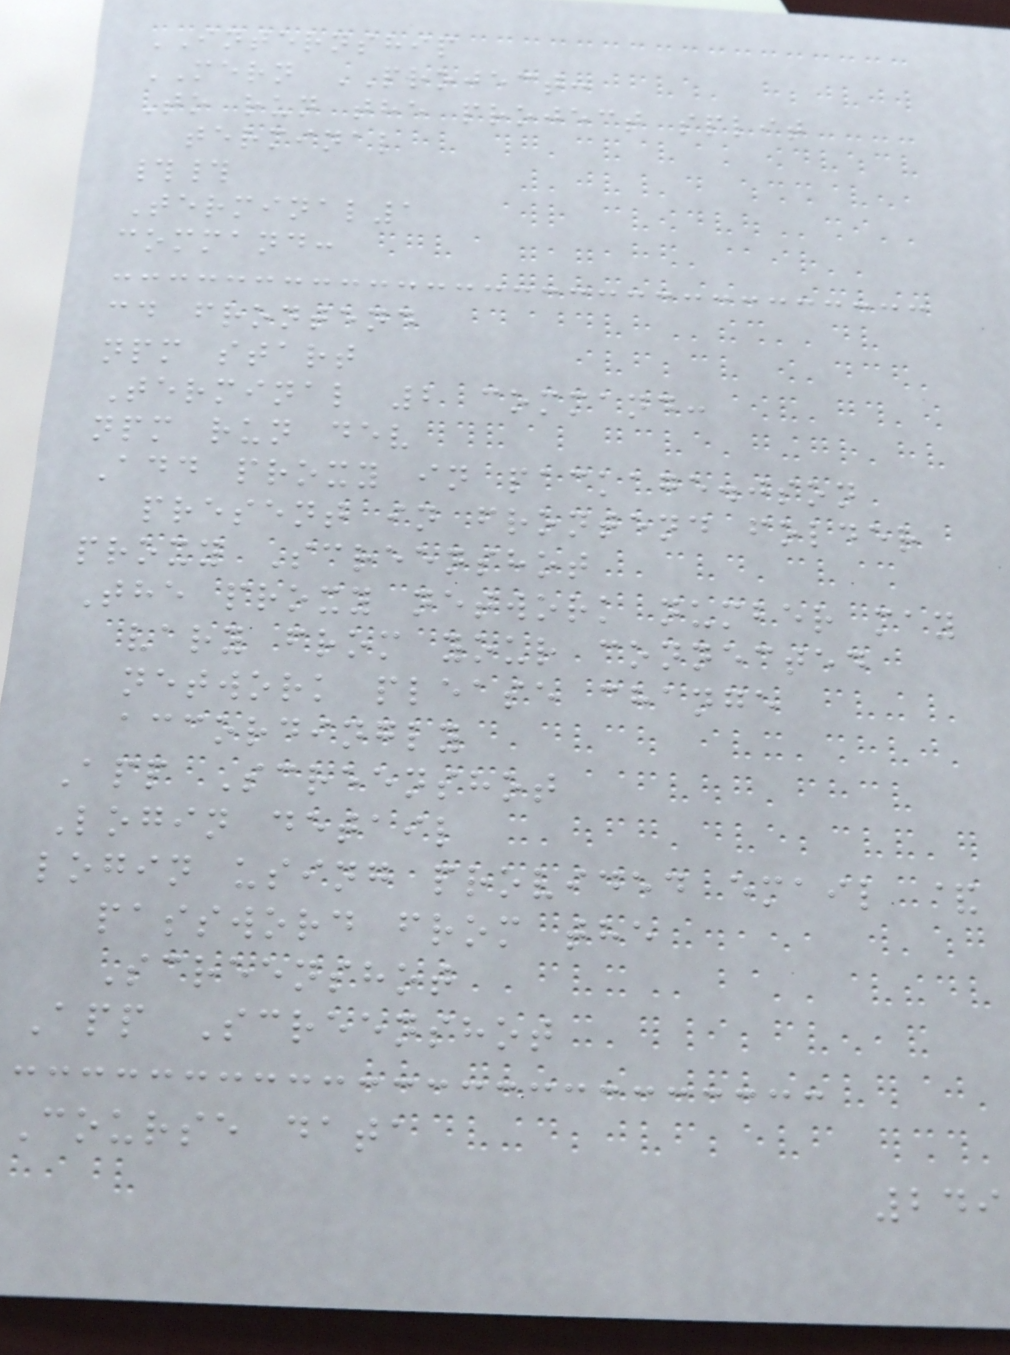INTERNSHIP
MERN PROJECT:
To run the project split
terminal
##
Terminal1
command:
cd frontend
npm start
Terminal 2 command:
npm run dev
Add proxy in package.json
present in frontend folder
proxy Screenshot
The proxy network number may
vary from your connected
network please change
accordingly
App Screenshot
Login detail
login using provided email &
password from the
Screenshot
App Screenshot
Course data
249
